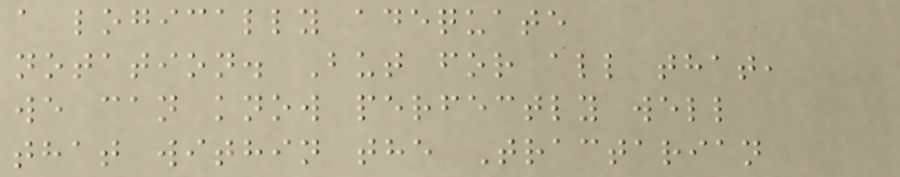a logically adequate
notation. But for all that,
we can know perfectly well
that within the Tractarian
